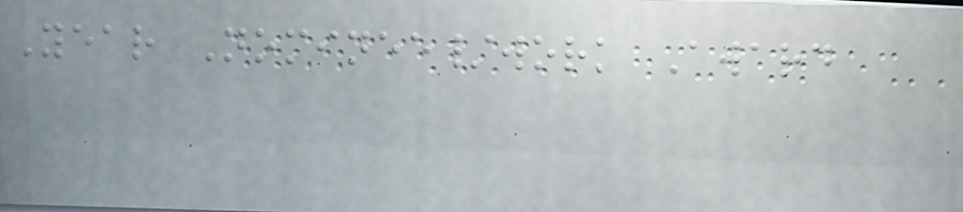Year Nominee/work Award
